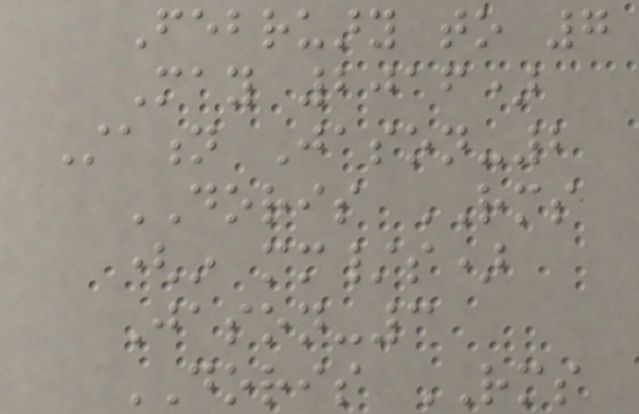February to 7
May 2016)
Station Jason-2
DORIS RMS
(in mm/s)
Jason-3
DORIS RMS
